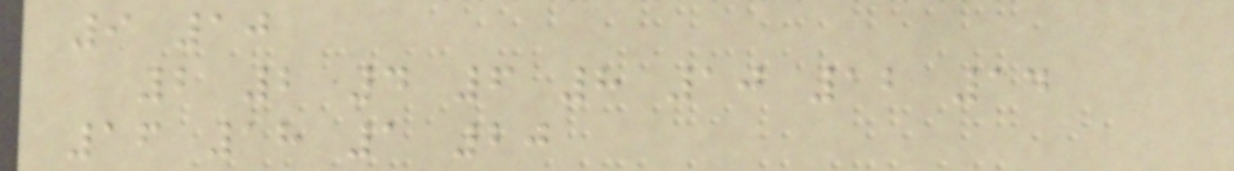9 10
2 2 4 6 8 10 12 14
16 18 1 20
